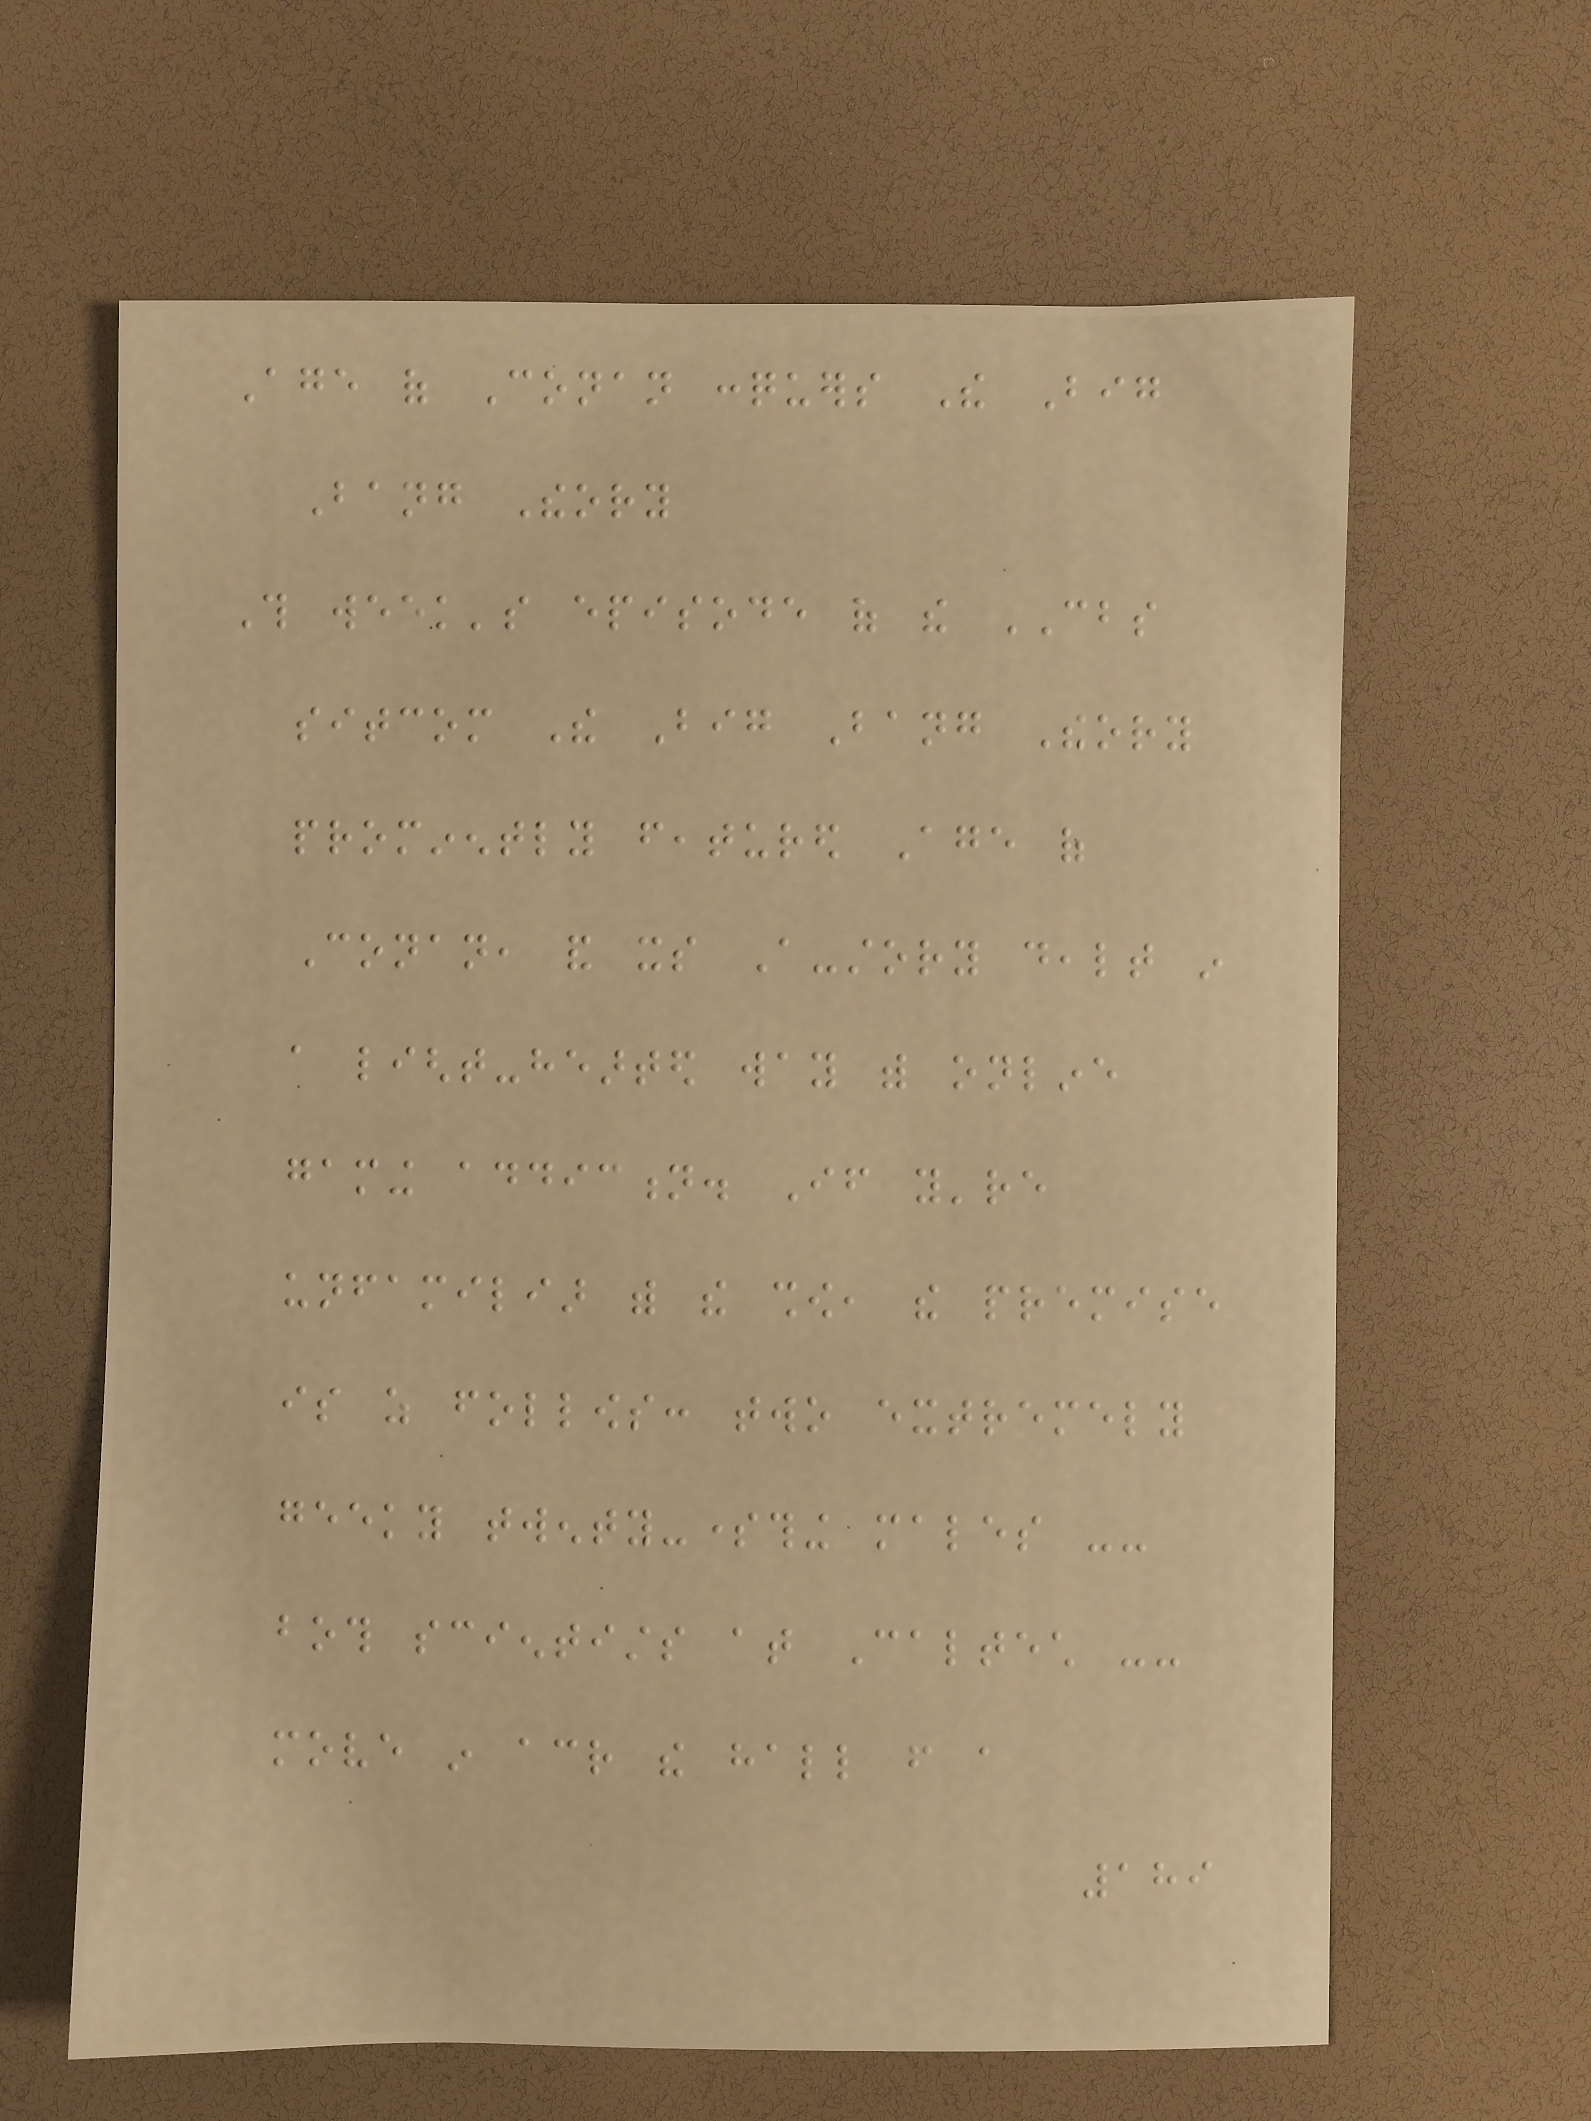Age of Conan conquers The Big
Bang Theory
This week's episode of the CBS
sitcom The Big Bang Theory
prominently featured Age of
Conan, and its A-story dealt in
a light-hearted way with online
gaming addiction. If you're
unfamiliar with the show, the premise
is as follows: two extremely
geeky twenty-something males --
both scientists at Caltech --
move in across the hall from a
189
